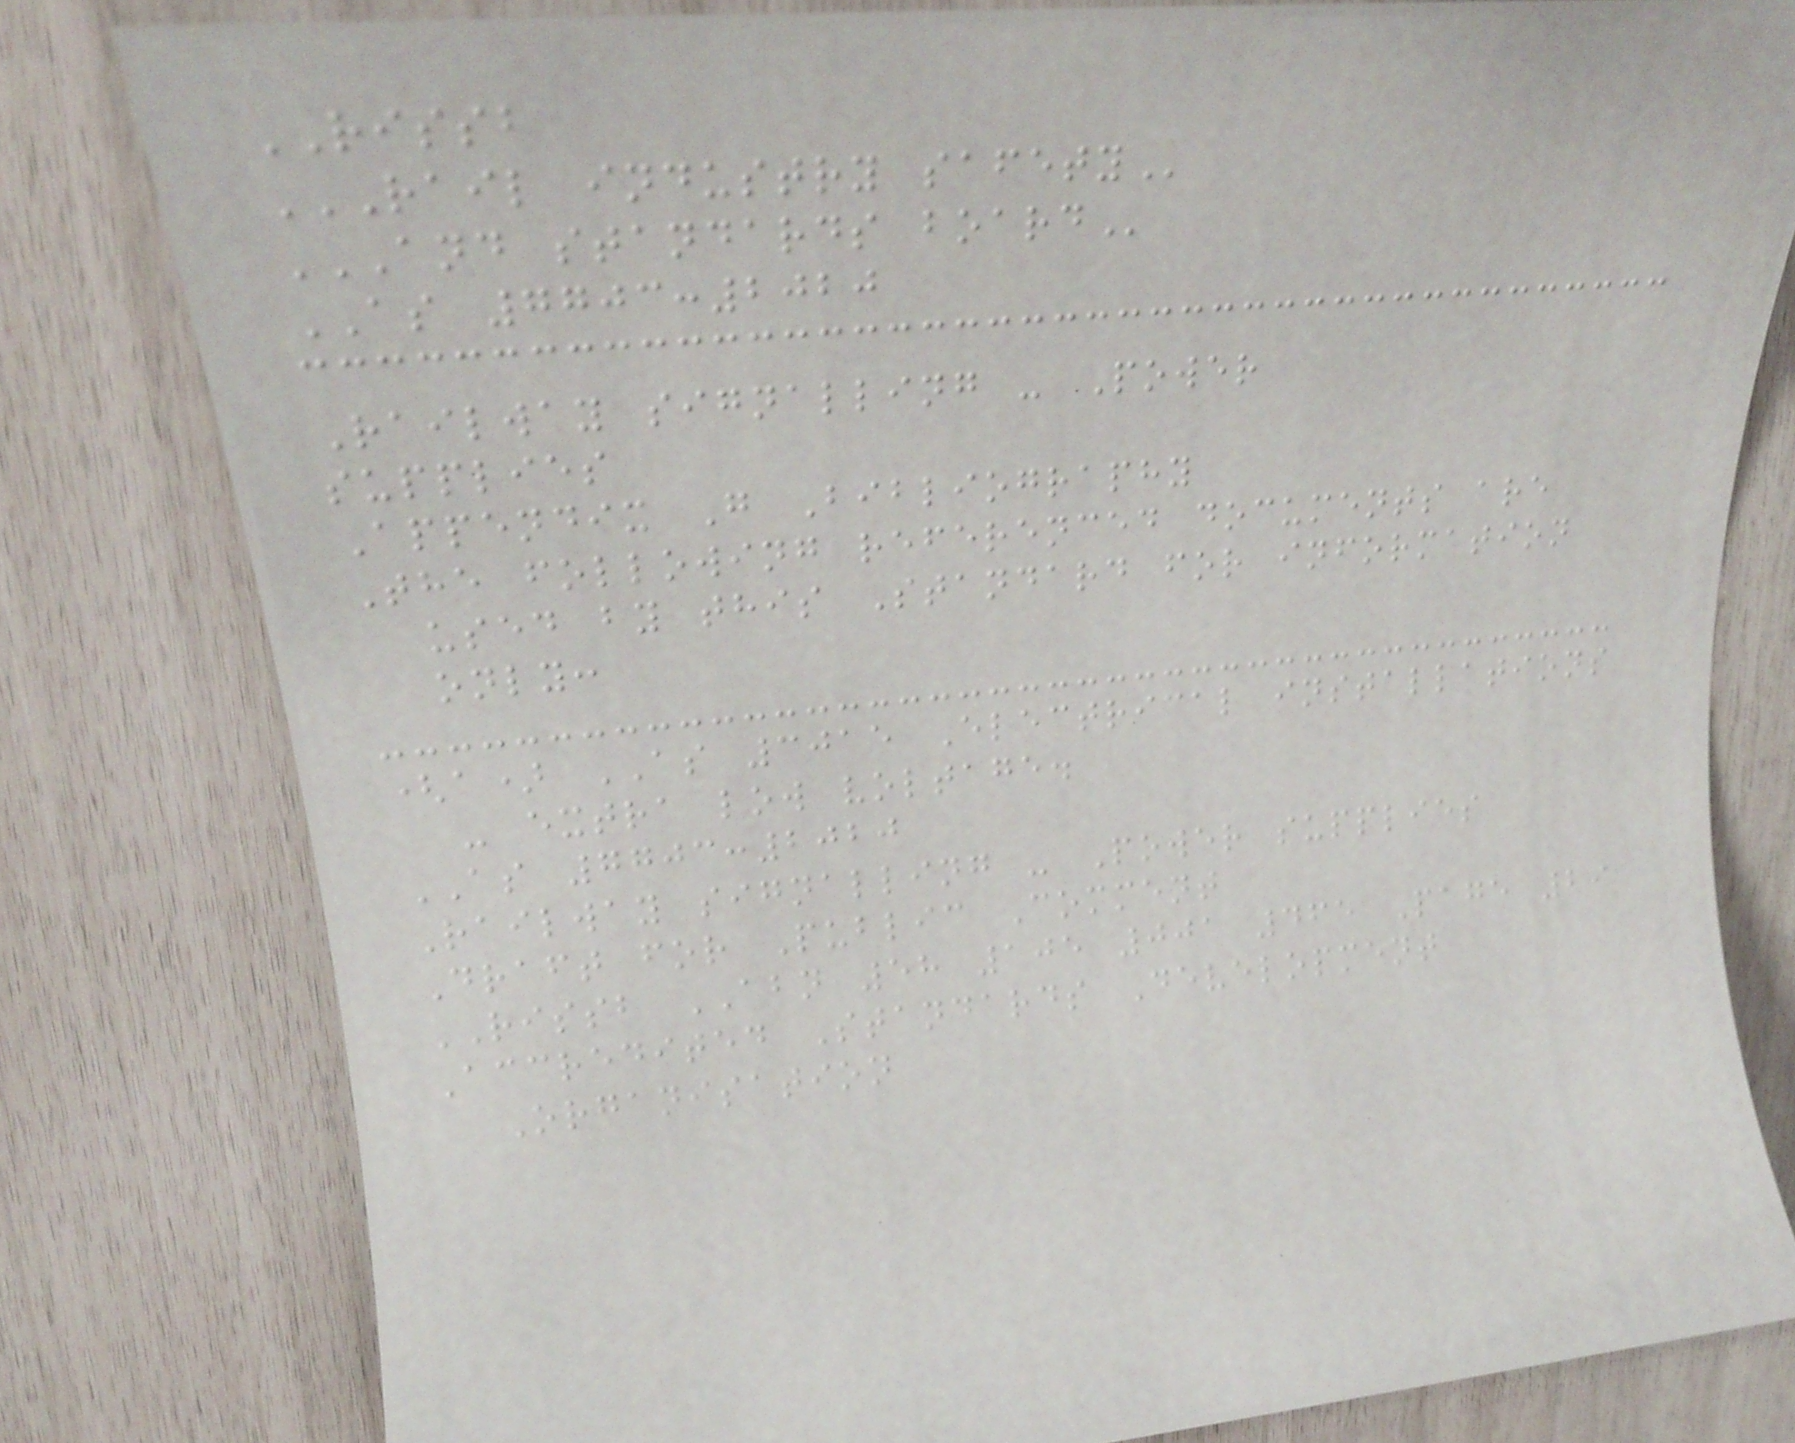RISSB
RAIL INDUSTRY SAFETY
AND STANDARDS BOARD
AS 7703:2020
Railway signalling - Power
supplies
Appendix G Bibliography
The following referenced documents are
used by this Standard for information
only:
(a) AS 3015 Electrical installations
- extra low voltage.
AS 7703:2020
Railway signalling - Power supplies
Draft for Public Comment
RISSB ABN 58 105 001 465 Page 29
Accredited Standards Development
Organisation
